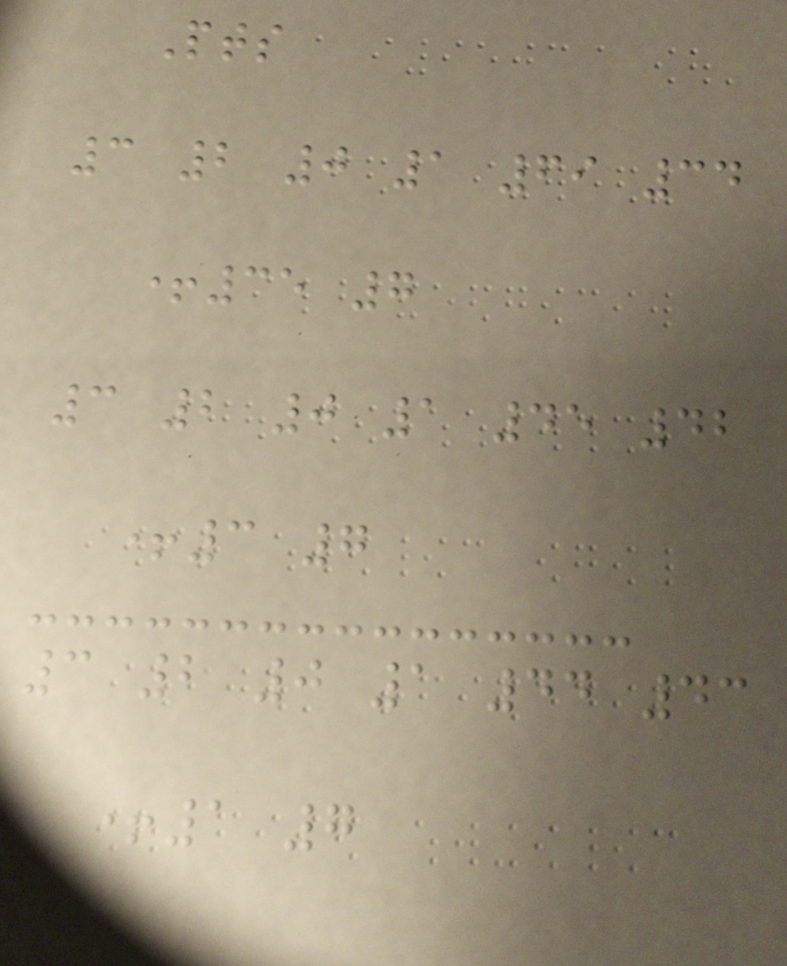Pts
3 2 0 1 69 34
+35 7
3 2 0 1 45 42
+3 7
3 2 0 1 44 43
+1 7
